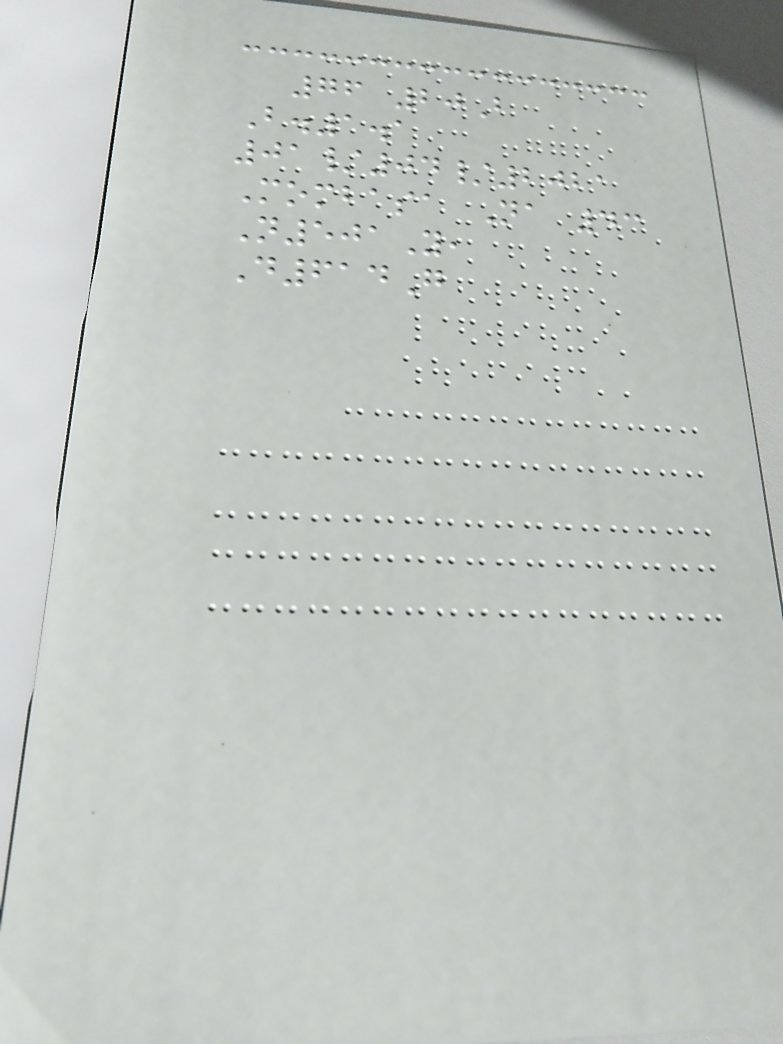76 20B
B.1.1
01/04/2021
Mombasa Na 43
N501Y,
D614G
